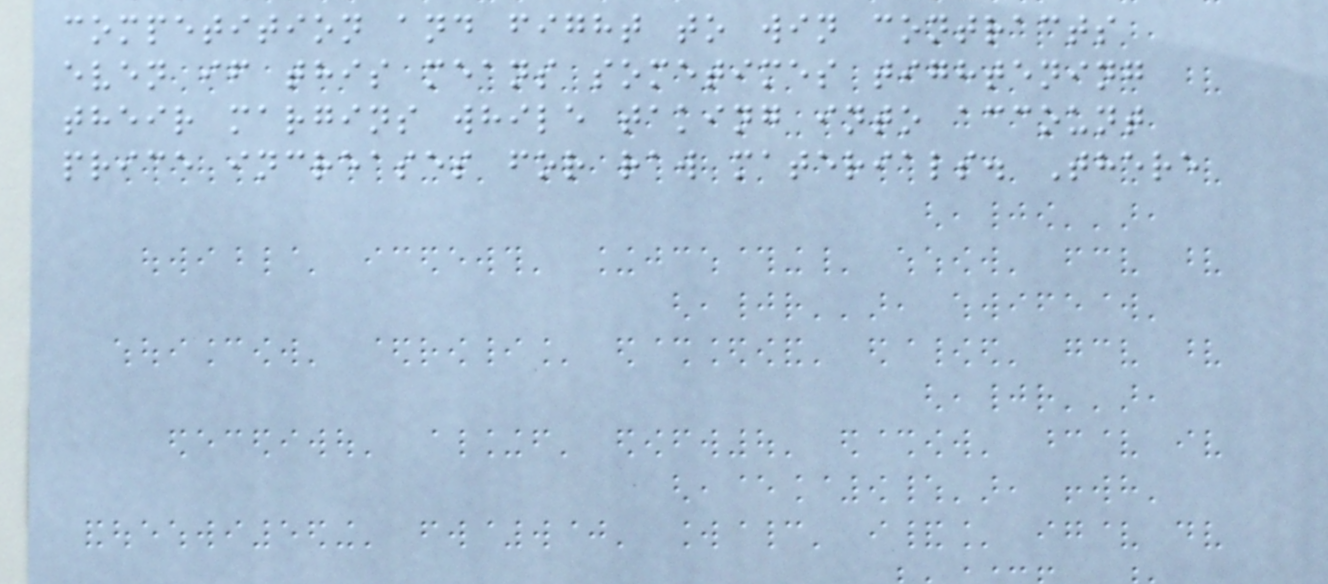competition and fight to win contracts
even if this means sometimes tightening
their margins while taking into account
price increases for raw materials. There
